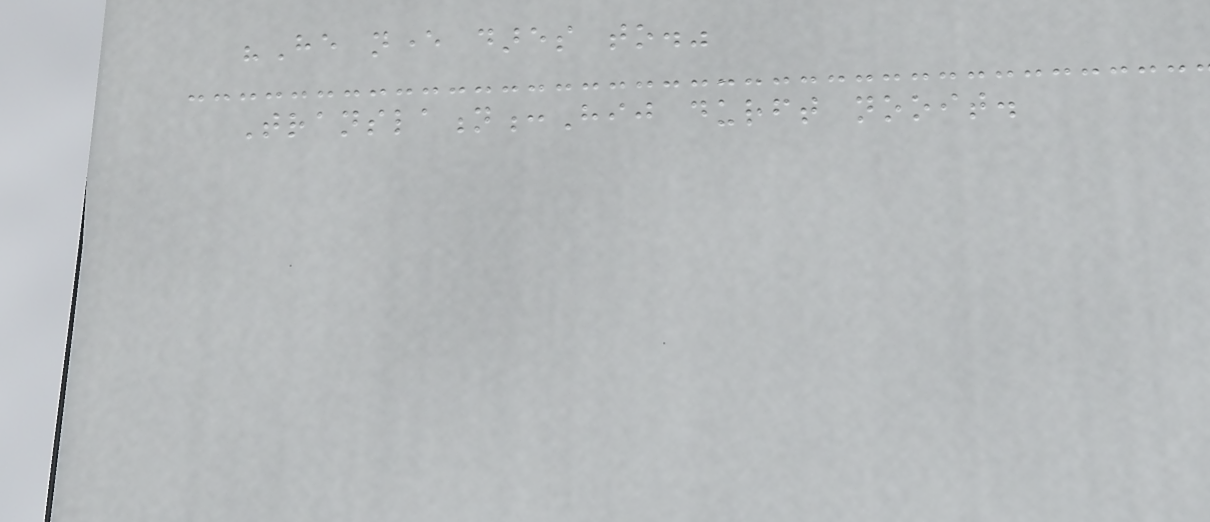"He never dares to."
Translation:Hij durft nooit.
